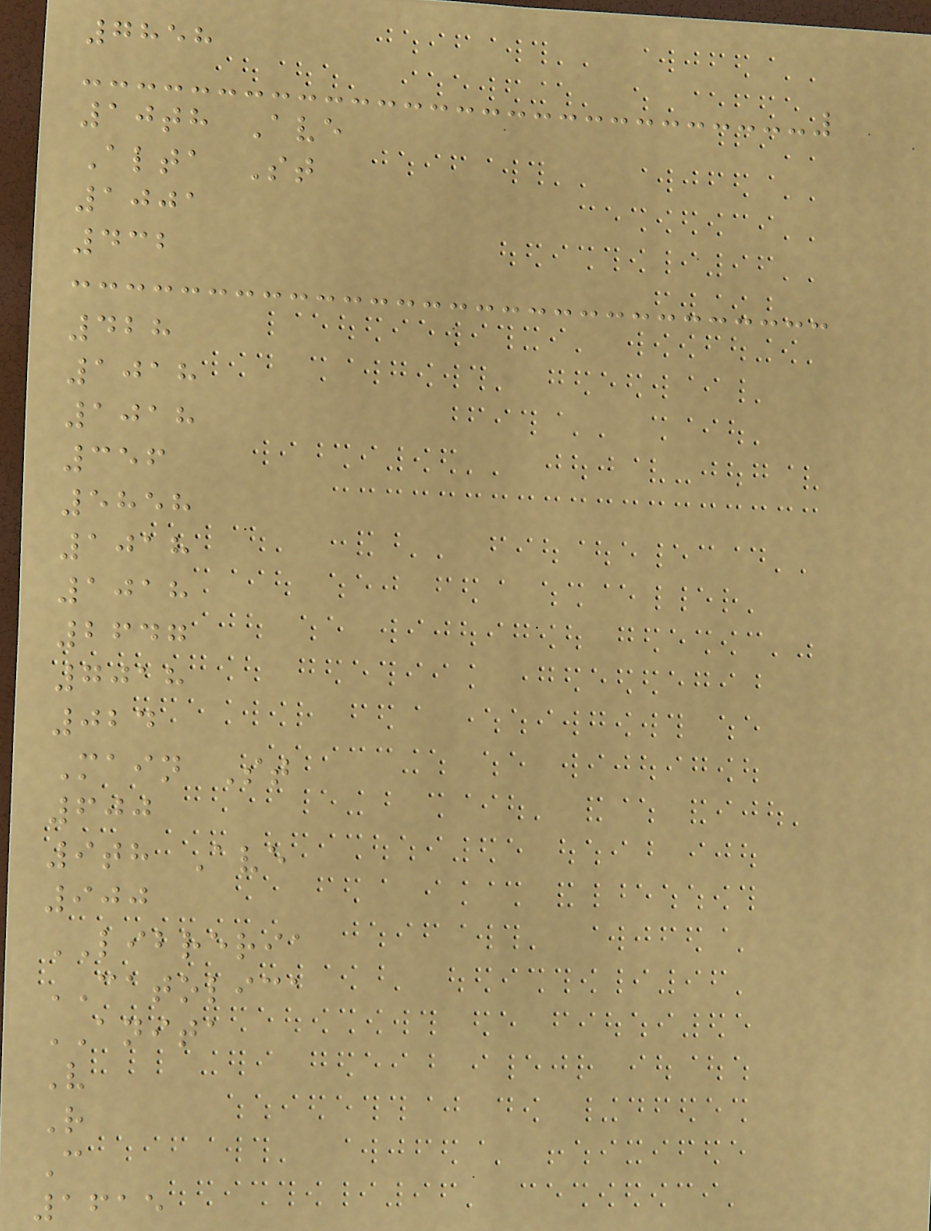7858
10th Ave
Alta St
1001
432
428
1018
1018
356
5858
1018
1018
2647
7018
024
Main St
600
9th Ave
900
LIBRERIA
CATOLICA
ANITA
V
R
C
1615
